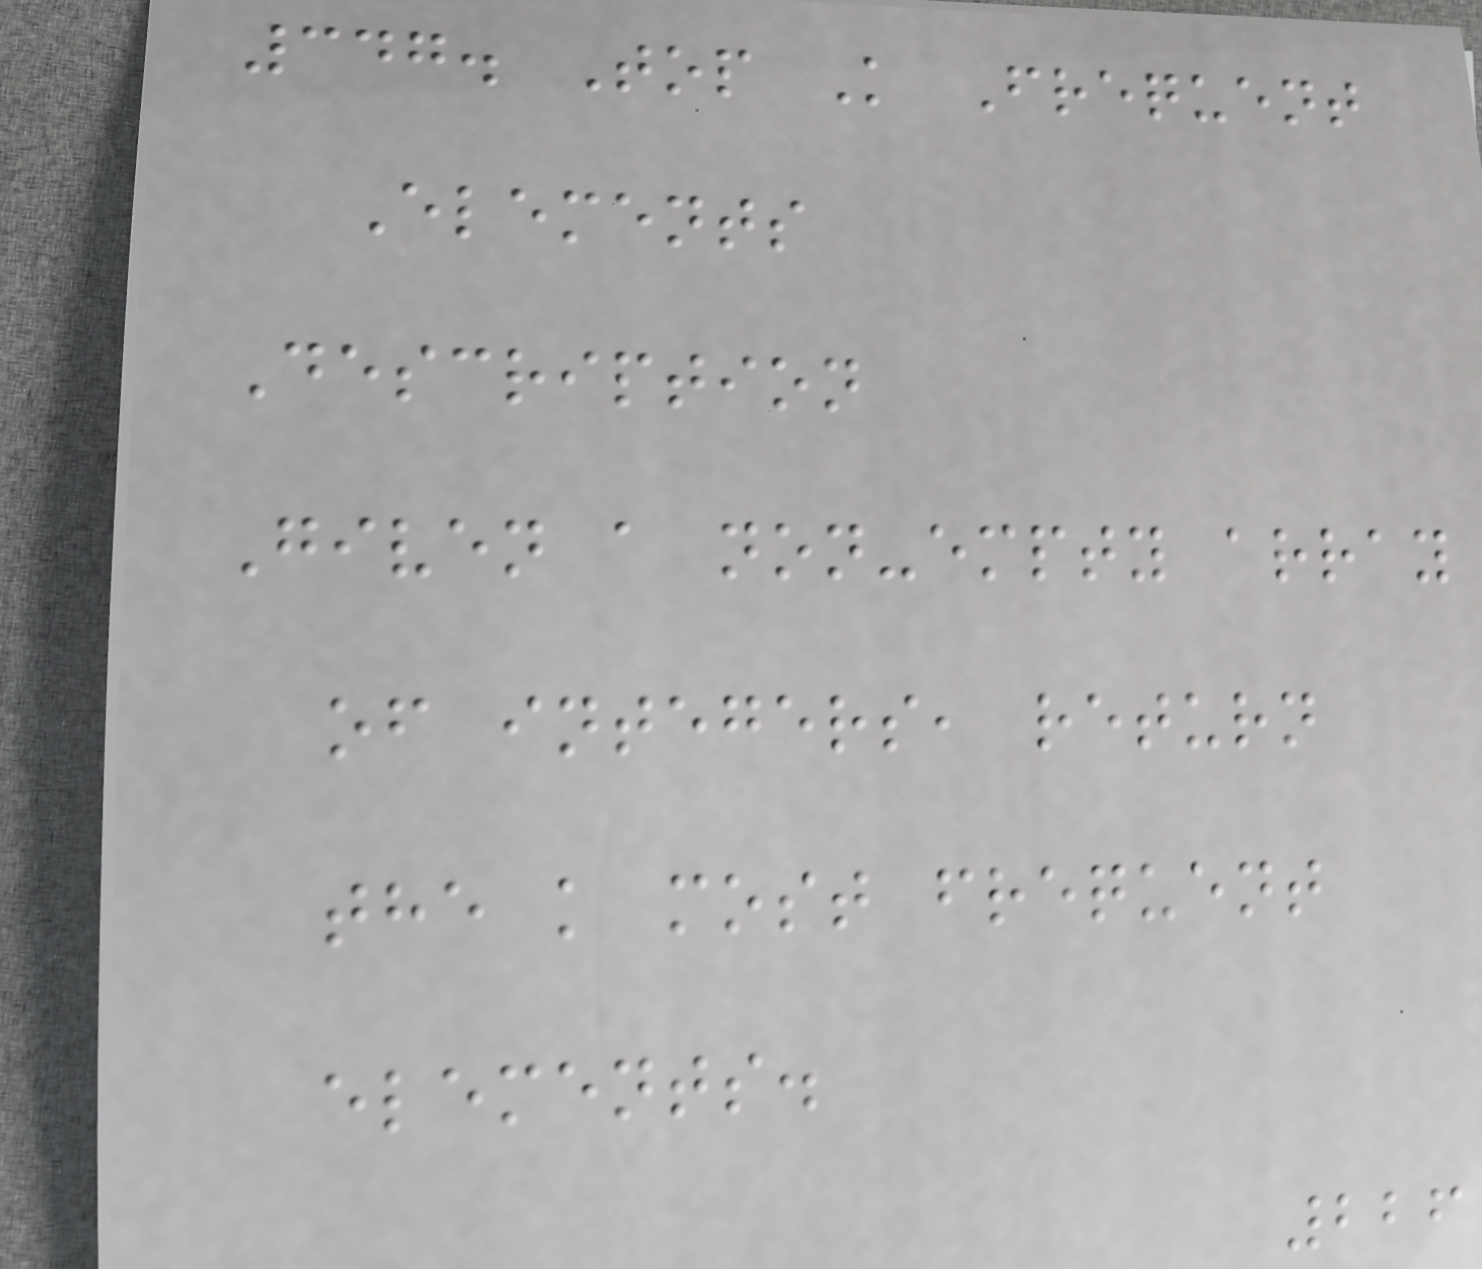347. Top K Frequent
Elements
Description
Given a non-empty array
of integers, return
the k most frequent
elements.
226
